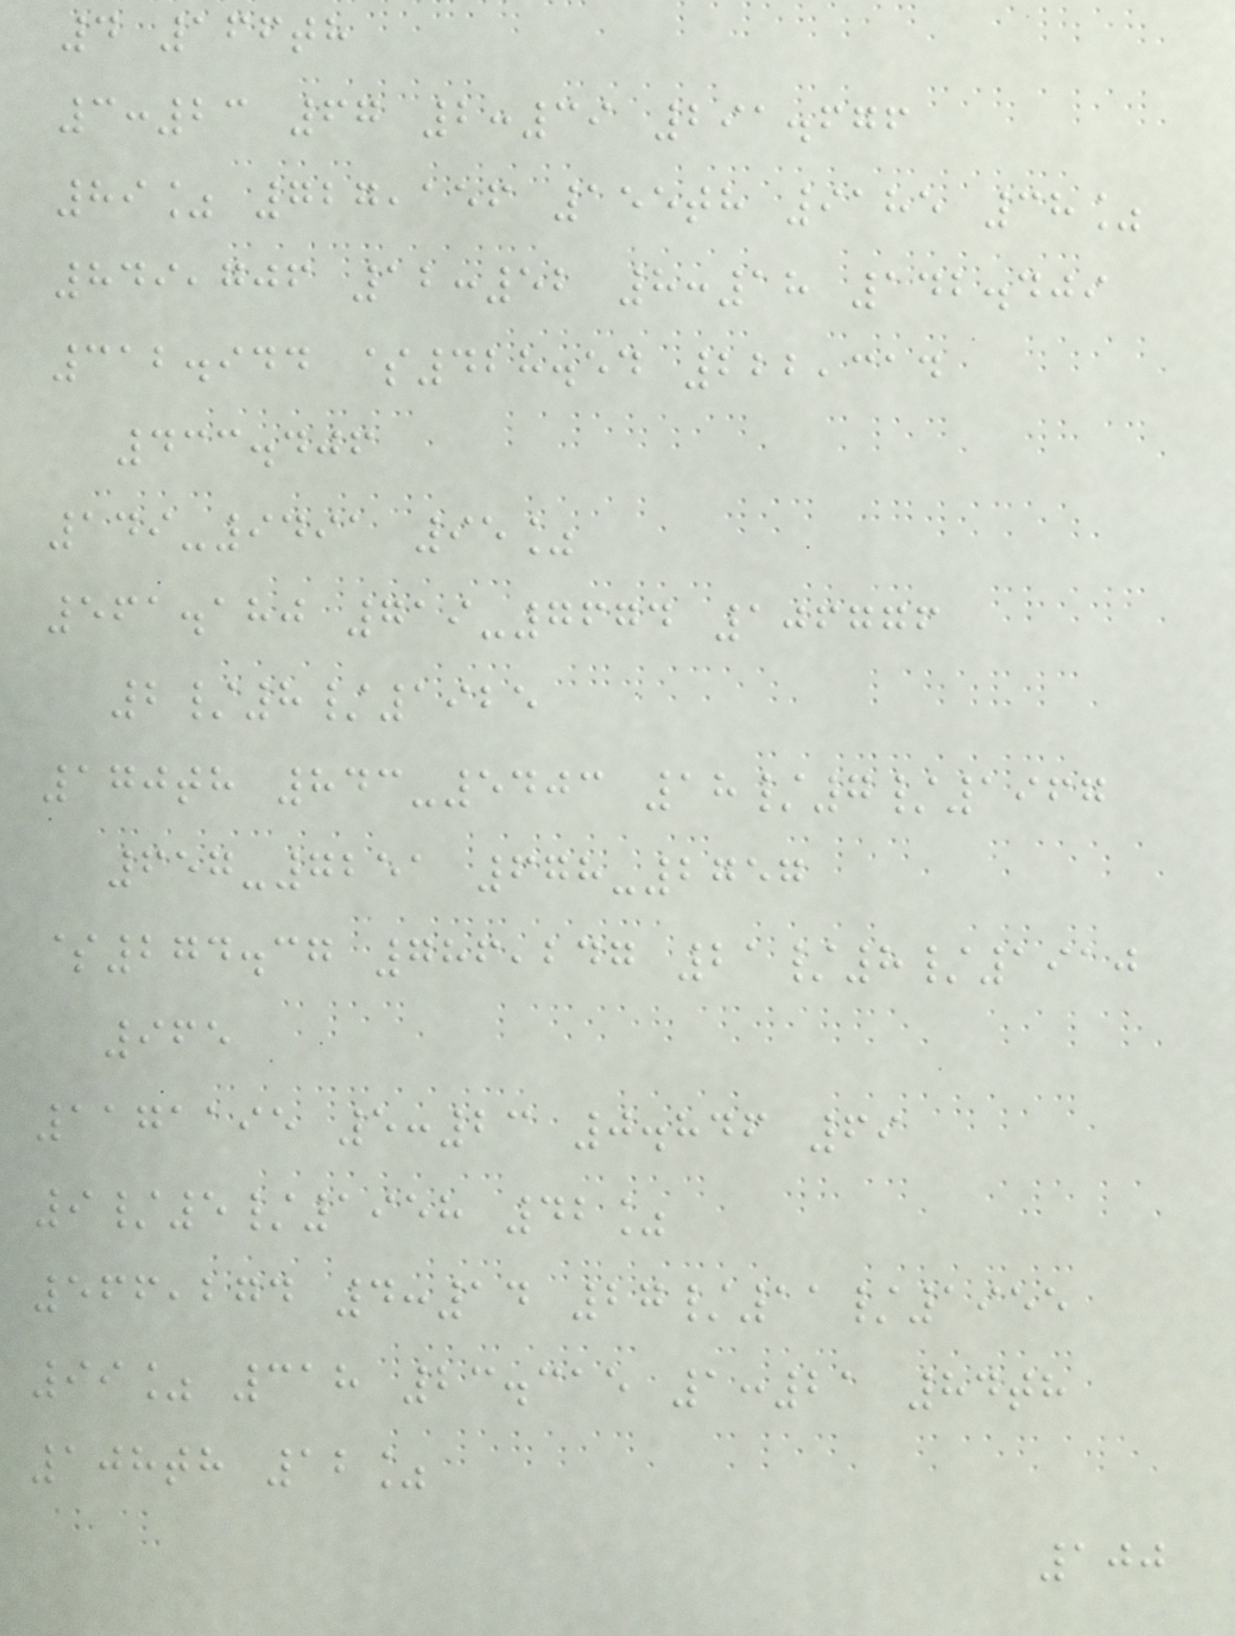4 166th
3:23 67 2:39 291.676
89% 727,156 155th 9185 38%
849,706 12:52 8:18 142.409
312.944 $428.54 222,314
433.406
149-9491 95%
561.180 719-7674 106776
2/8/1925
170th 843-5403 18/7/1967
657-7251 678-2757
$274.37 786,247 21/8/1910
965
1171195 5:23 0.846 69
9/5/1958 42%
566,274 4:14 27/11/1955
99% 318 23.315 1:21 84th
108th 12%
100
